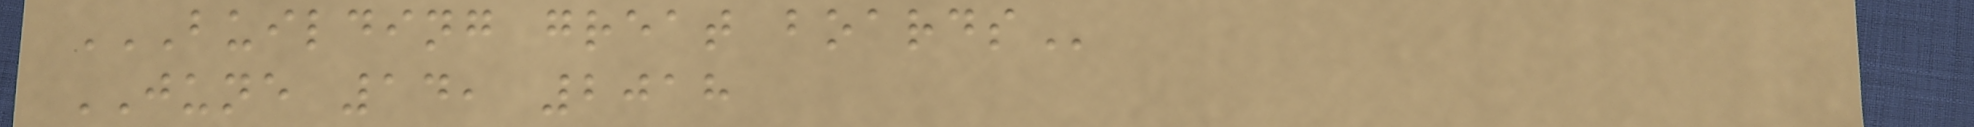BUILDING GREAT BOARDS
JUNE 14, 2018
